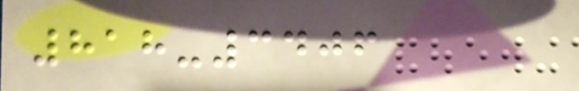818-3406
